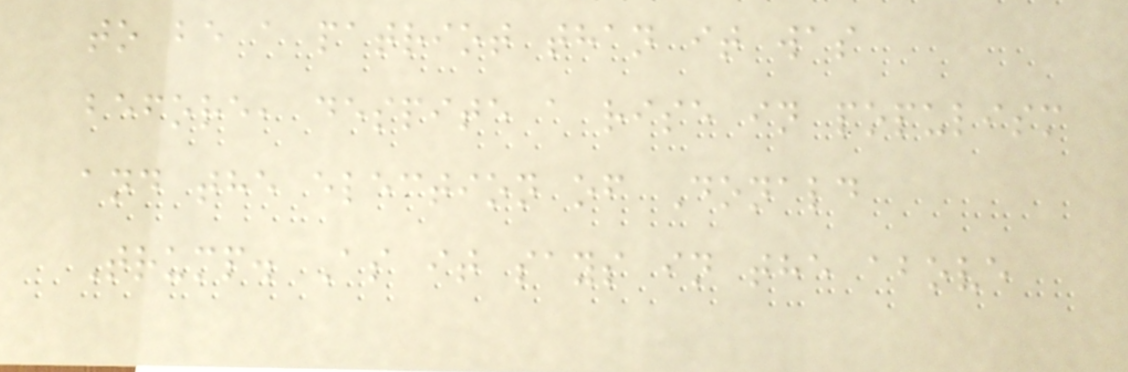to be a patriot than it was
before, despite a rise in populism
and the election of Donald
Trump. As it says in the above
